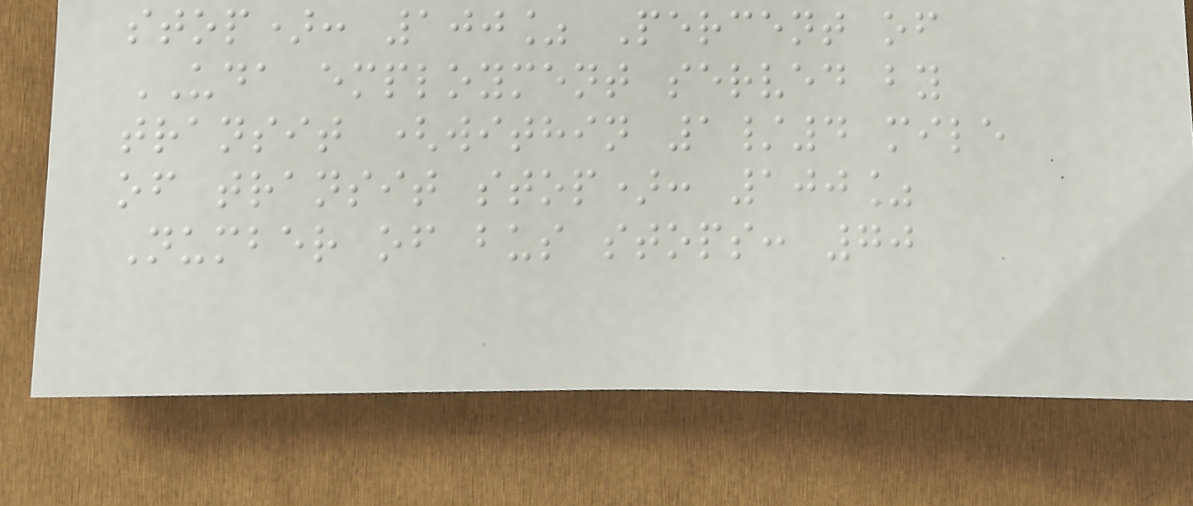stop): 100% Percent of
UDA employment served by
transit (within 1/4 mile
of transit stop): 100%
Number of bus stops: 70
